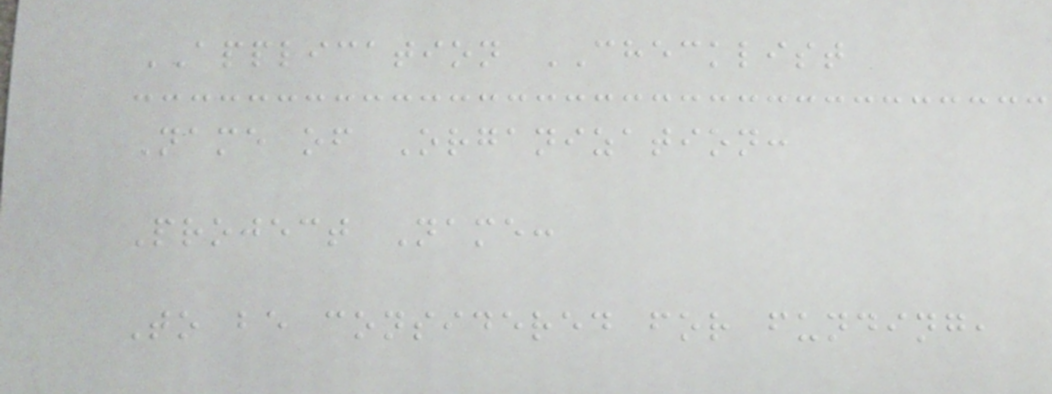APPLICATION CHECKLIST
Name of Organization:
Project Name:
To be considered for funding,
